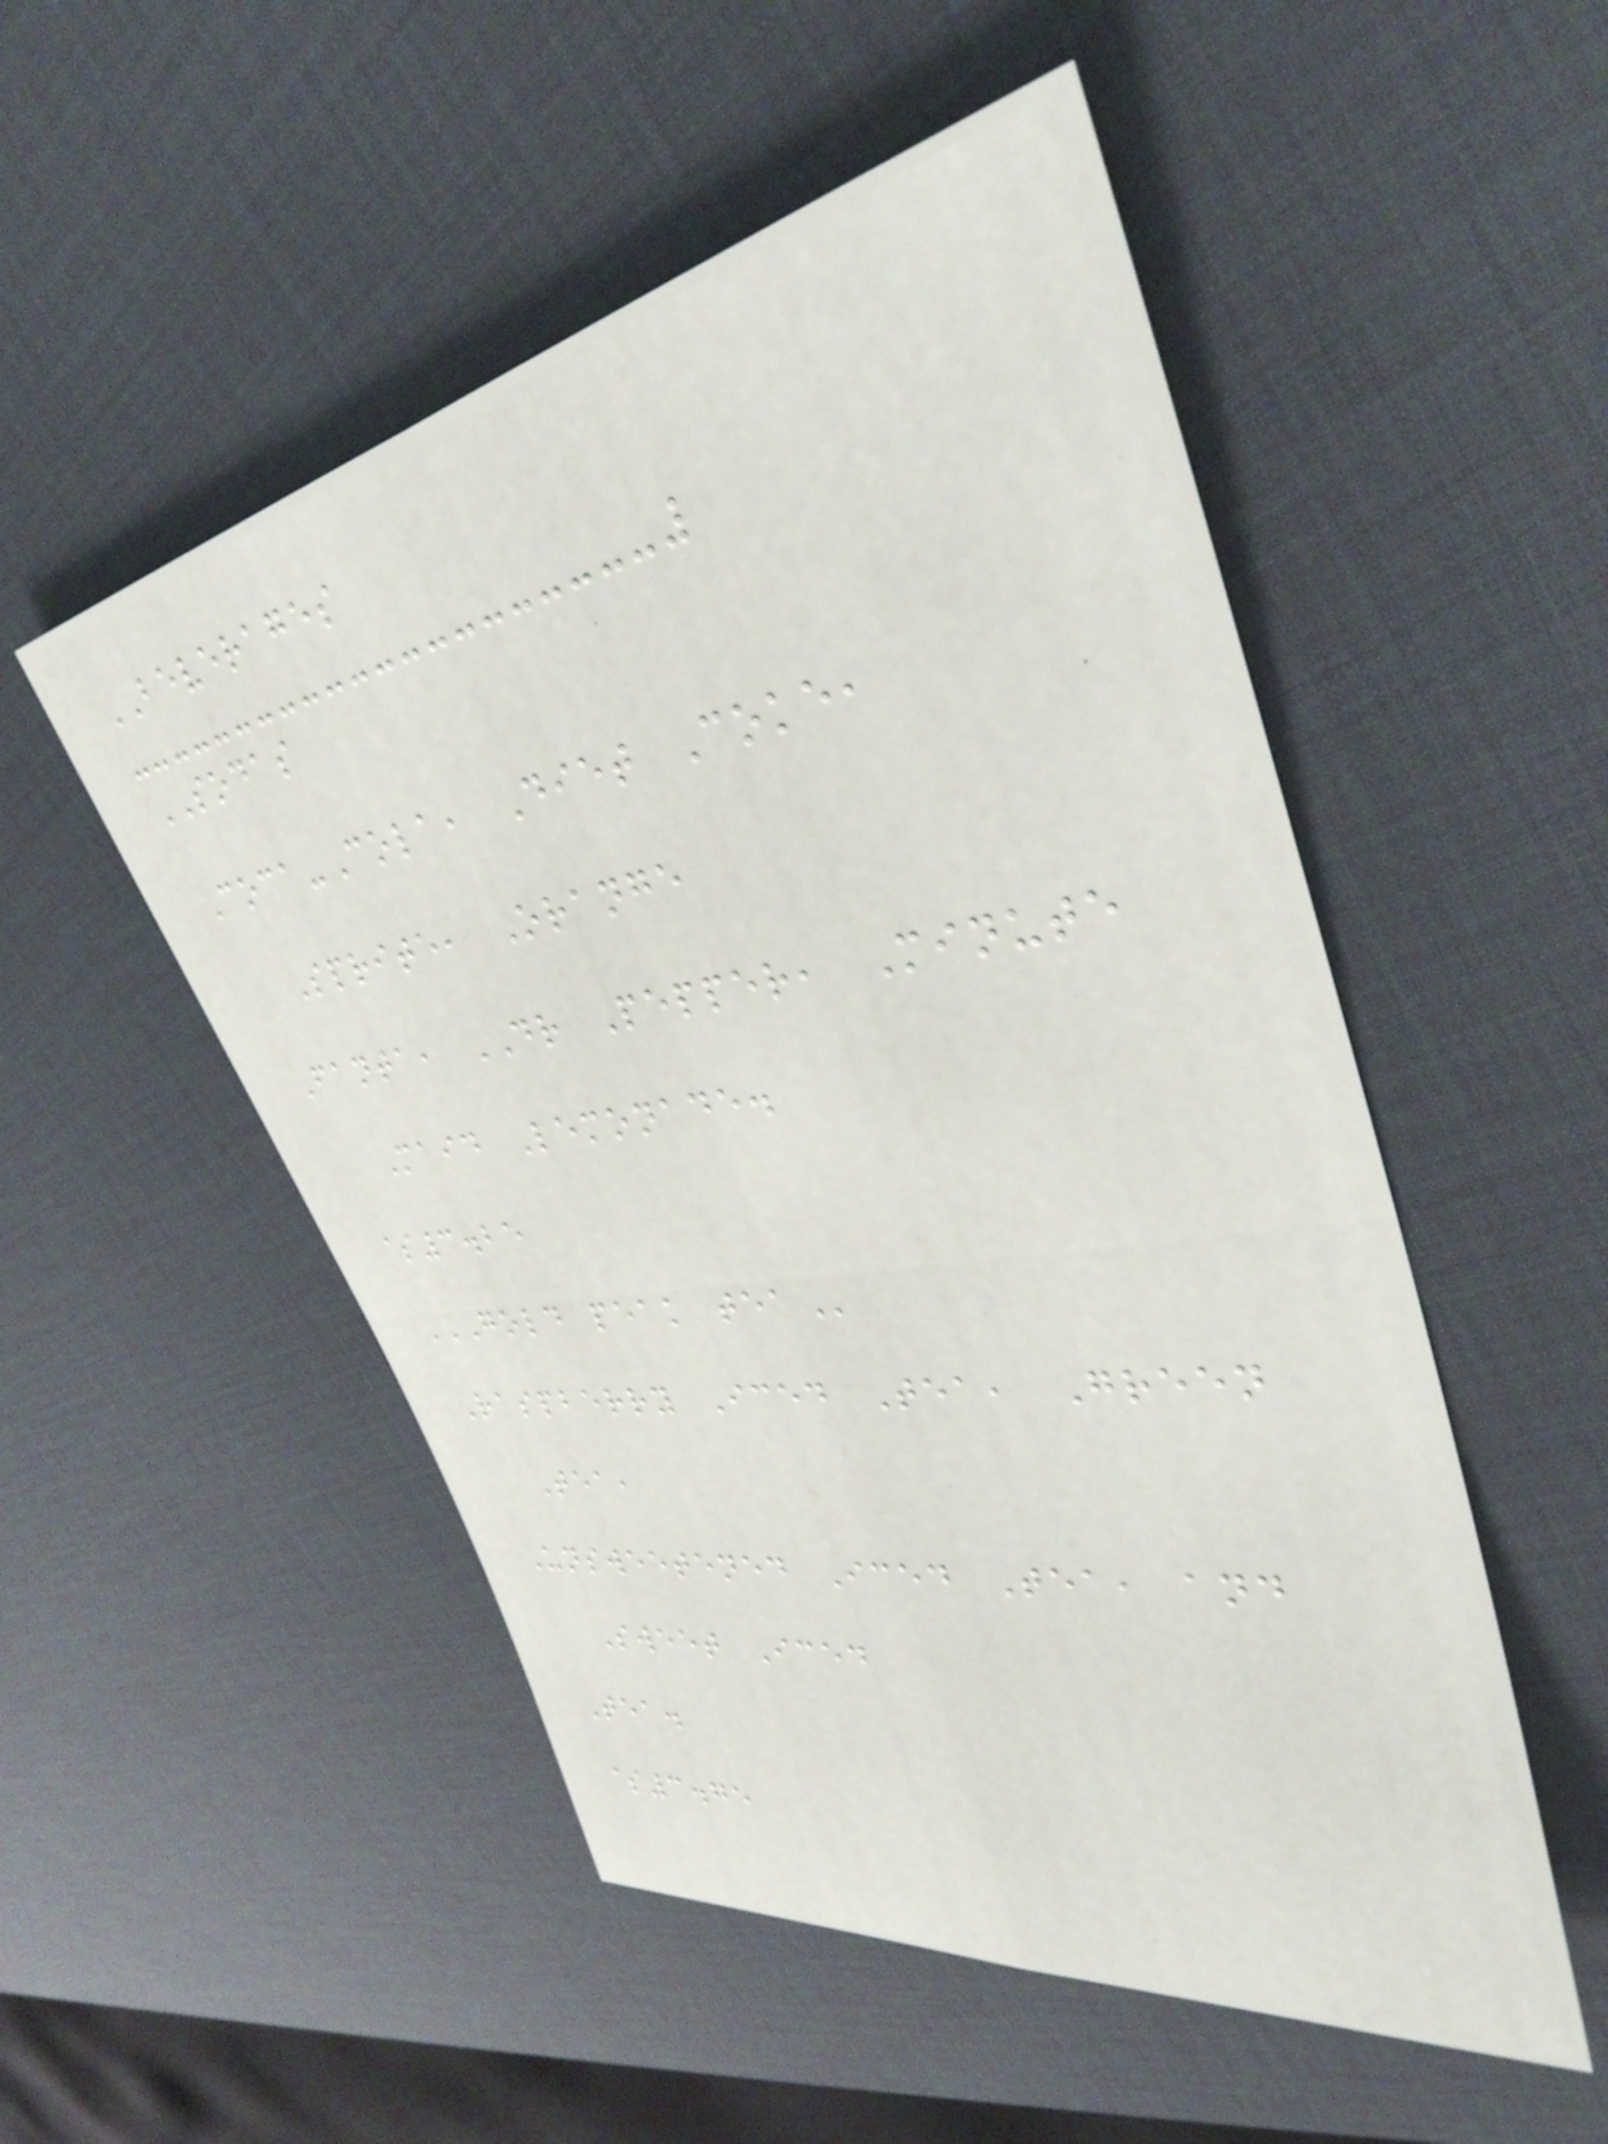BEVERAGES
SODAS
Coca-Cola, Diet Coke,
Sprite, Orange
Fanta, DR Pepper, Minute
Maid Lemonade.
$3.25
GOLD PEAK TEA
Raspberry Iced Tea, Green
Tea,
Unsweetened Iced Tea, and
Sweet Iced
Tea.
$3.75
